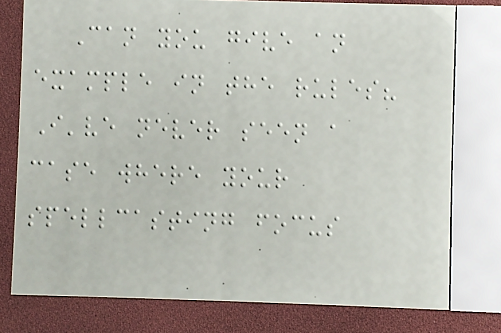Can you give an
example in the rules?
I've never seen a
case where your
spellcasting focus
